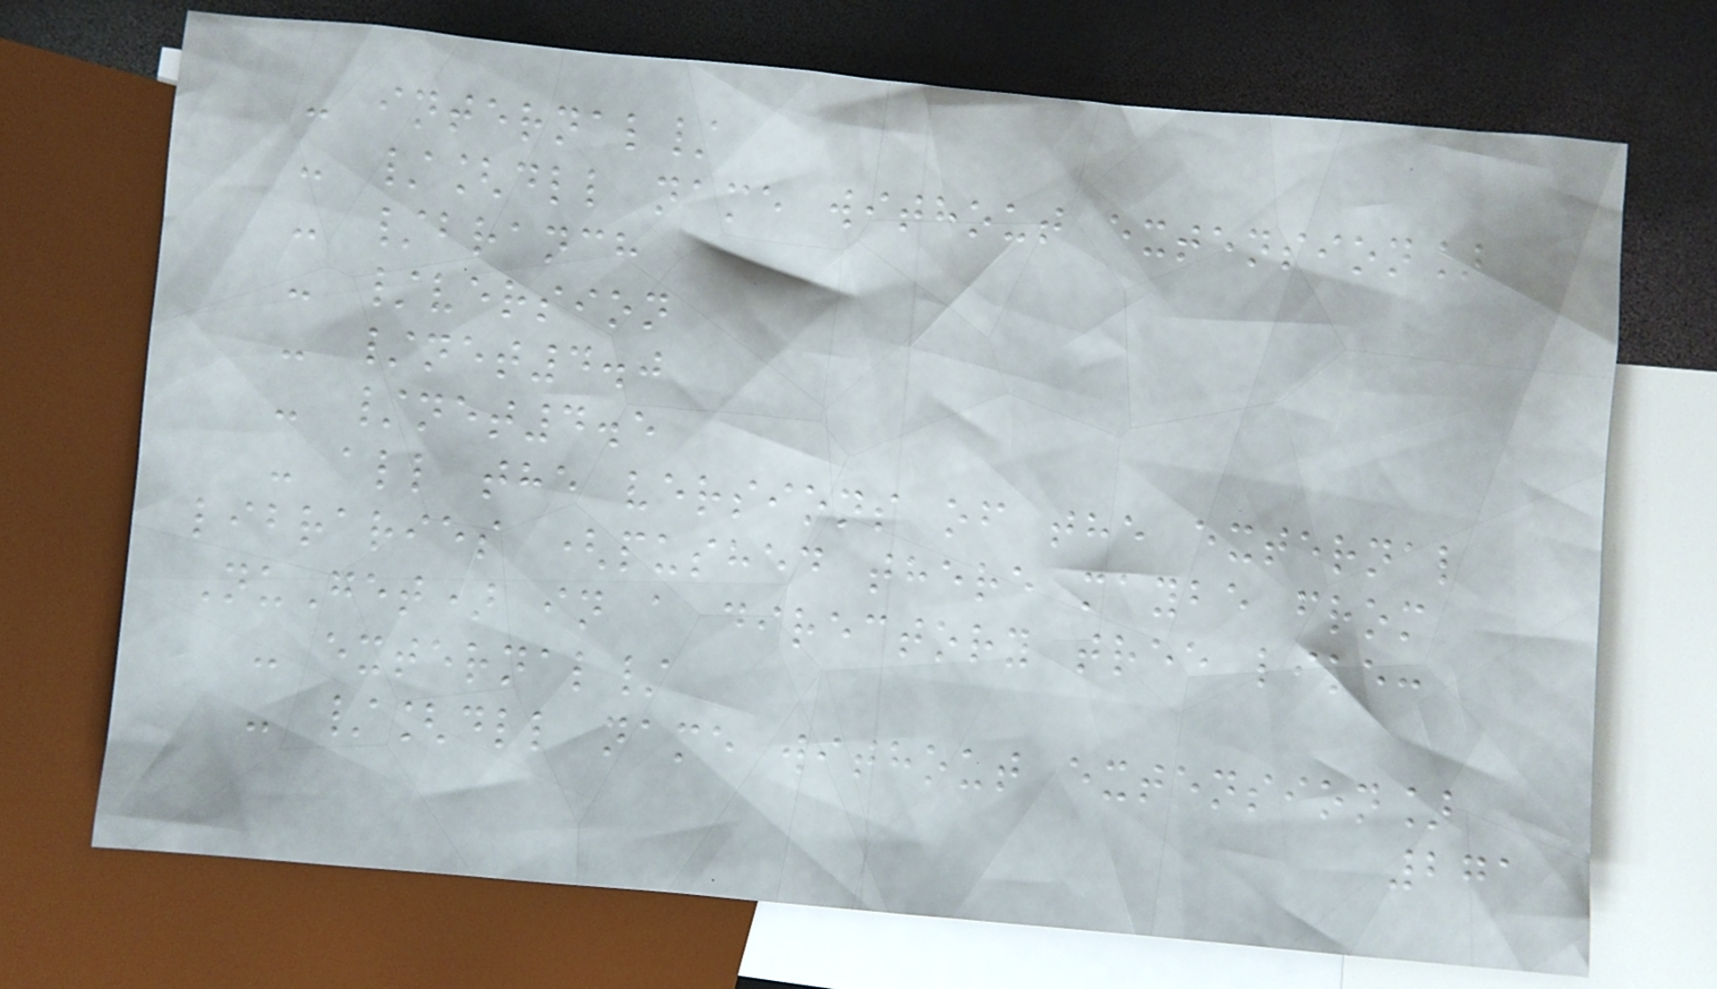- internal/
- /[dll name without extension]
- /branch
- /version
- /net4.0
- /net4.5
- all the versions of the external
libraries (pushed there maybe from
NuGet) in a directory tree like:
- external/
- /[dll name without extension]
271
